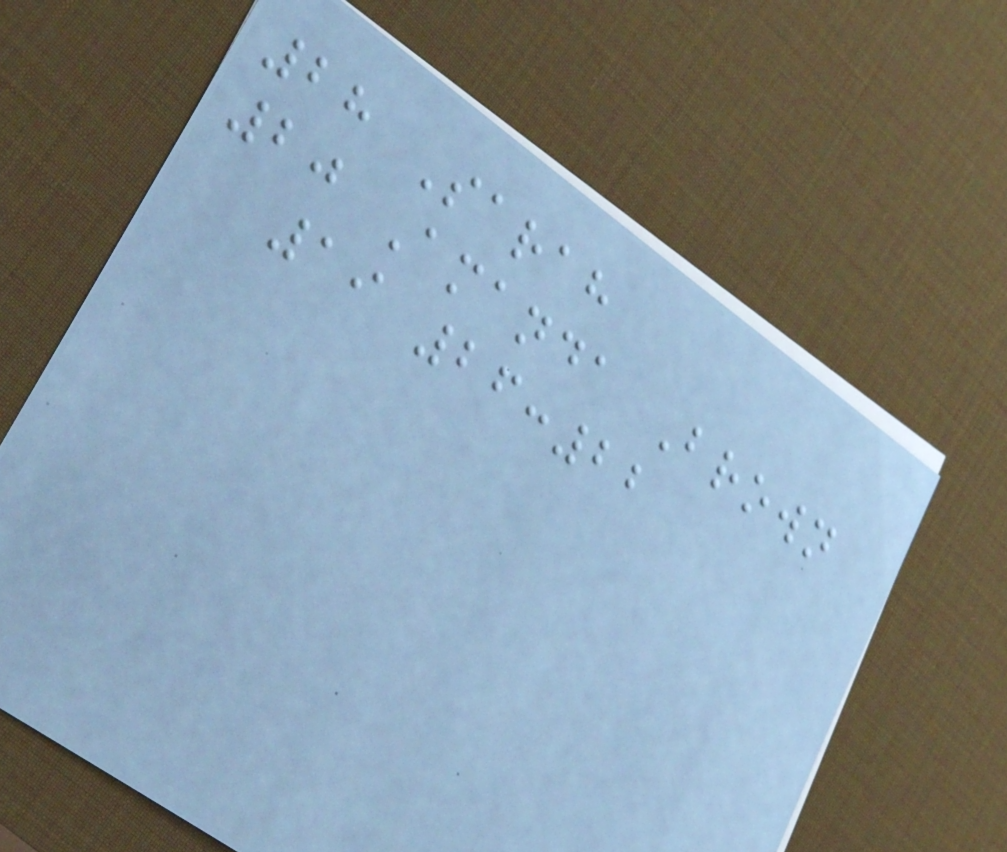28 Sarah
20 Amanda Brown
19 26:22
